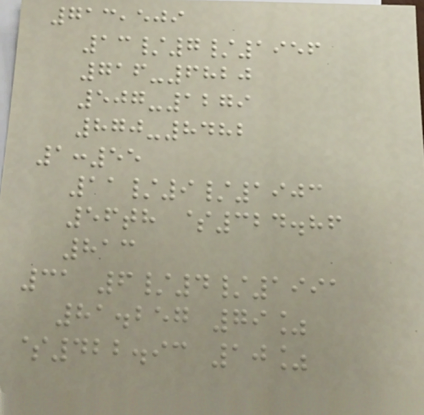713,509
13/7/1956
716-6820
507-1279
870-8482
1:55
11/9/1903
56th $324.86
813
31 6/4/1991
81.257 79%
$422.93 10%
